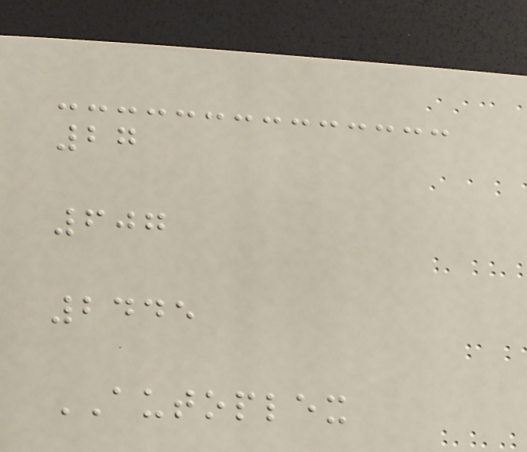27
607
2445
AUTOPLEX
